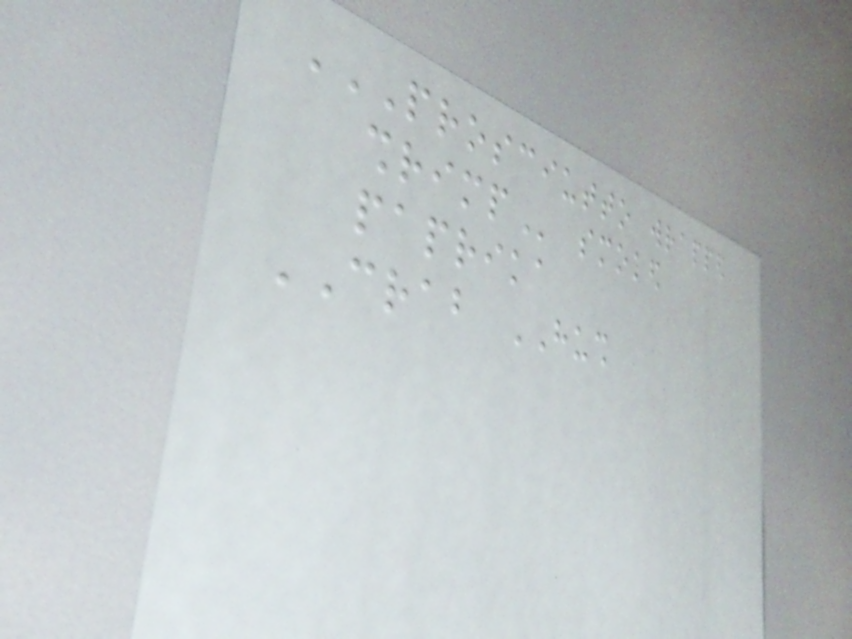PROSCIUTTO WRAPPED
SHRIMP smoked
paprika
CRAB HUSH
